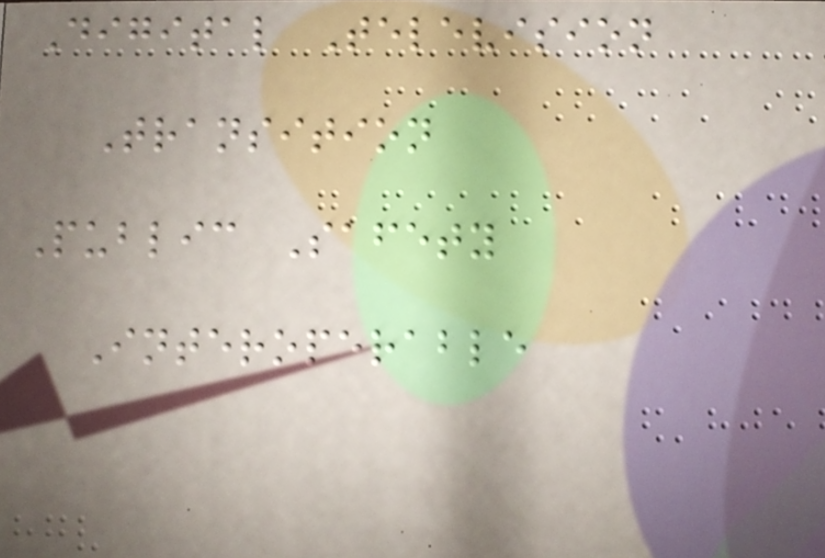Digital Television
Transition
Public Safety
Interoperable
